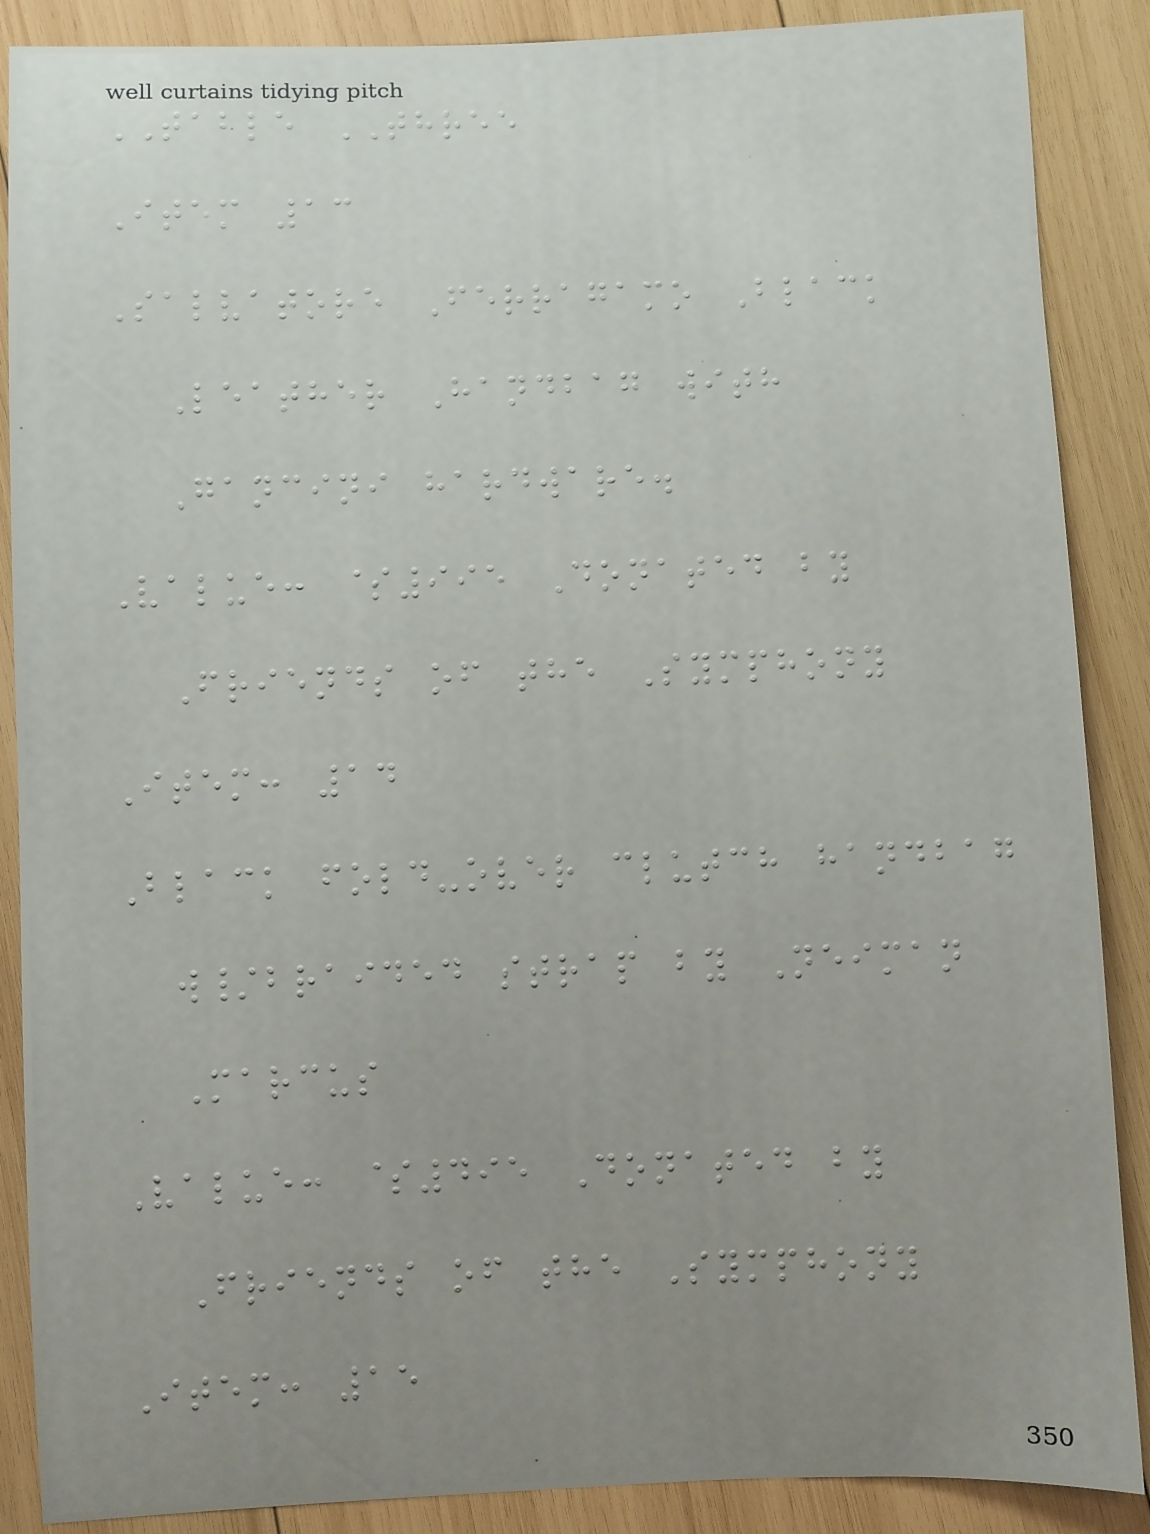TABLE THREE
Item 13
Salvatore Ferragamo Black
Leather Handbag with
Gancini hardware.
Value: $995 Donated by
Friends of the Symphony
Item: 14
Black fold-over clutch handbag
w/braided strap by Neiman
Marcus
Value: $495 Donated by
Friends of the Symphony
Item: 15
